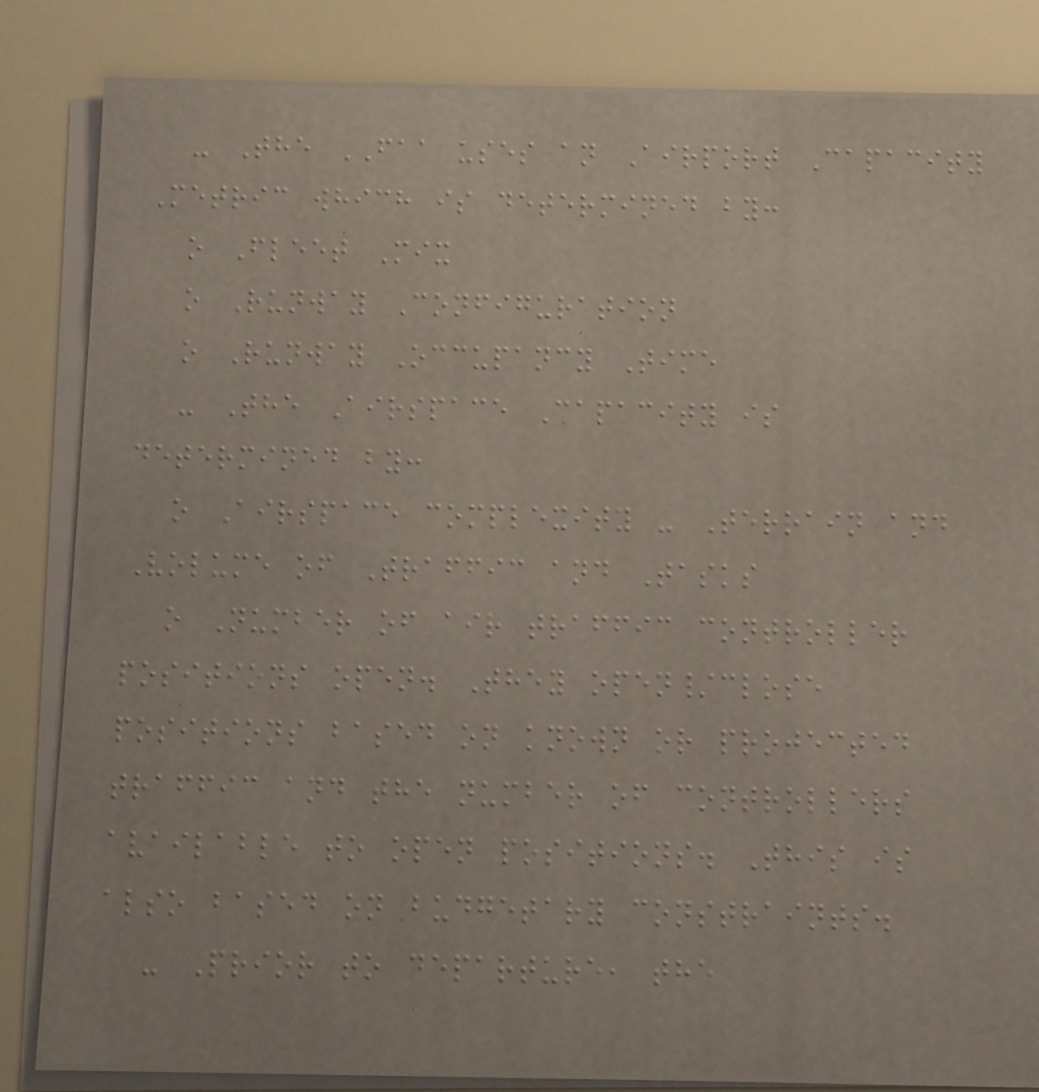- The FAA uses an Airport Capacity
Metric which is determined by:
o Fleet Mix
o Runway Configuration
o Runway Occupancy Time
- The Airspace Capacity is
determined by:
o Airspace complexity - Terrain and
Volume of Traffic and Tasks
o Number of air traffic controller
positions open. They open/close
positions based on known or projected
traffic and the number of controllers
available to open positions. This is
also based on budgetary constraints.
- Prior to departure, the
